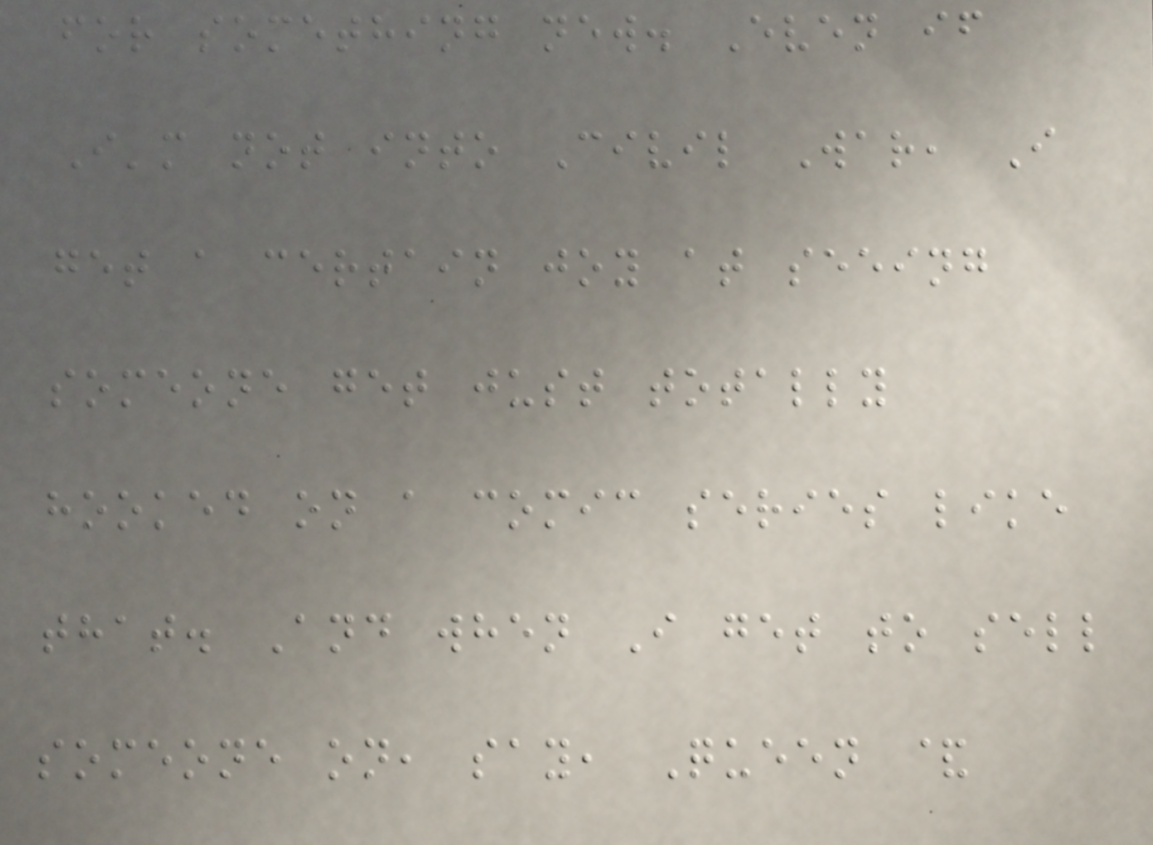for something new. Even if
I'm not into Civil War, I
get a certain joy at seeing
someone get just totally
hooked on a comic series like
that. And when I get to sell
someone on, say, Queen &
